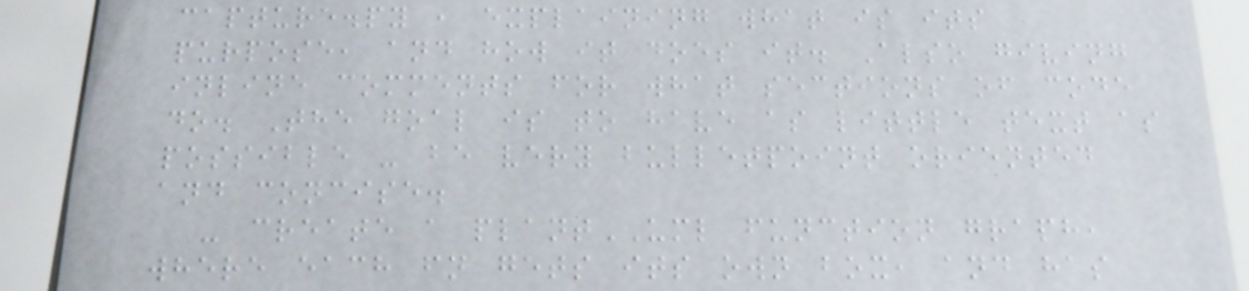capture.py , explaining what is its
purpose, and how it does it. Also giving
inline comments for what sections of code
do. The goal is to have as little text as
possible - be very bulletpoint oriented
and concise.
- create a plantUML function graph,
where each fn gets its own box, and has
